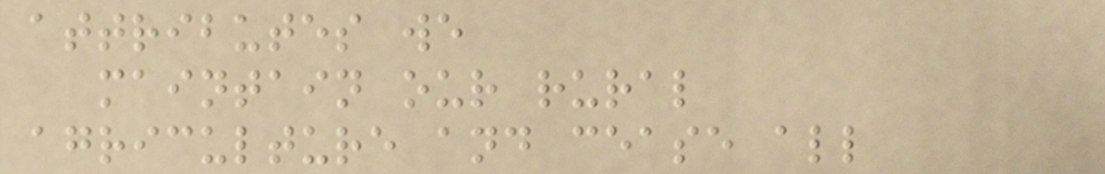attributes we
maintain our rural
agriculture and cease all
